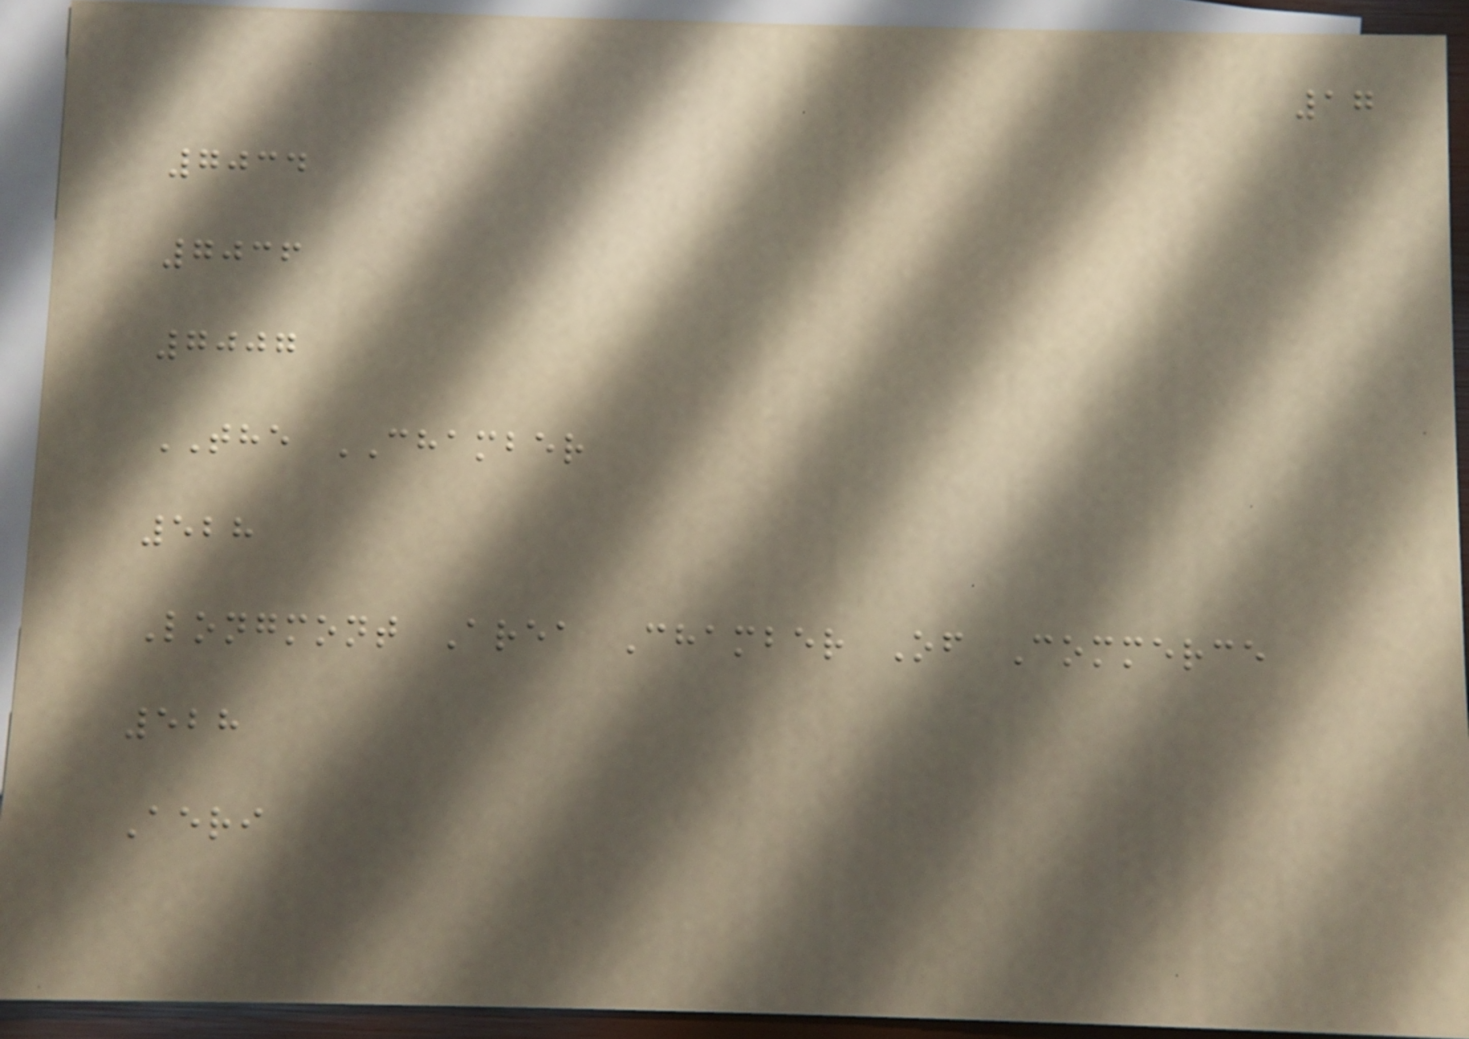17
7034
7036
7007
THE CHAMBER
528
Longmont Area Chamber Of Commerce
528
Aeri
